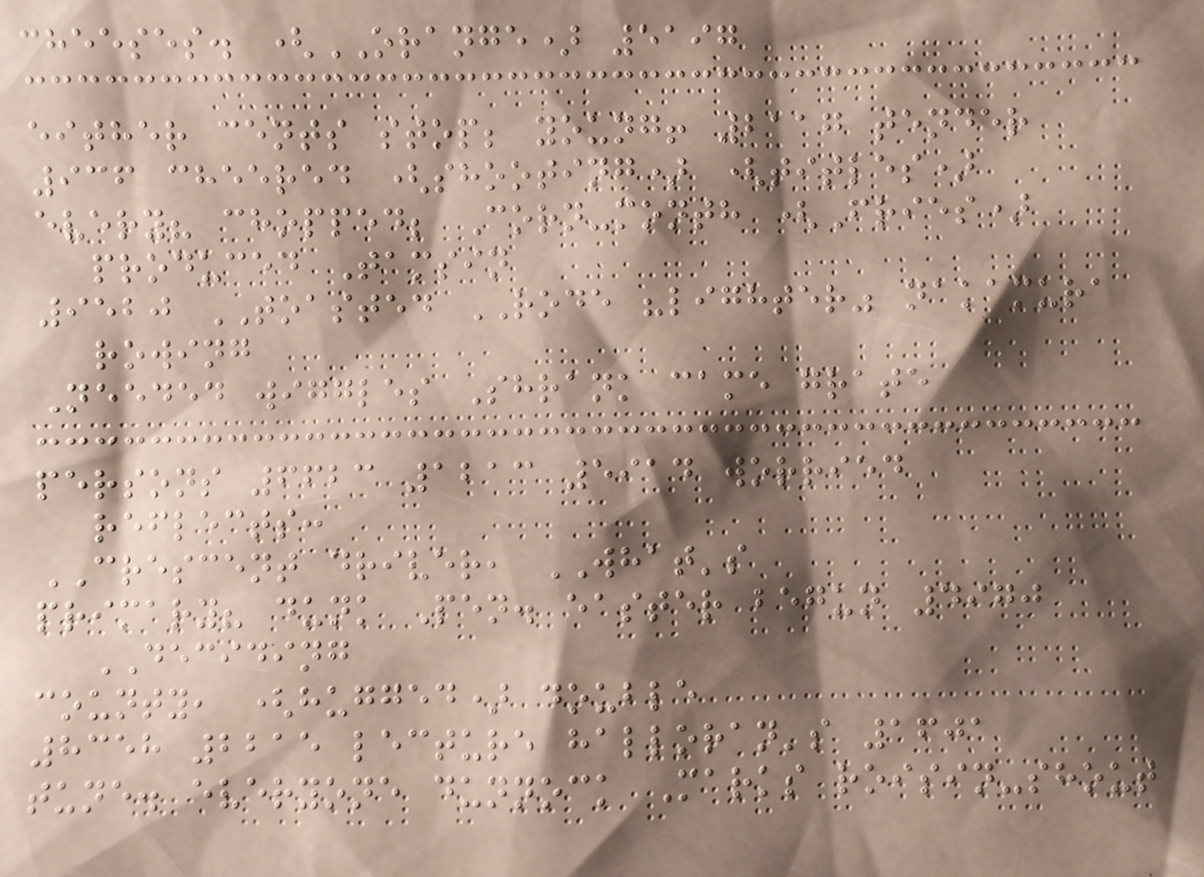cheeses. (ORANGE) 5197
either cents stop; young! 2117 tender
936 cheered (shooting) (titles)
every? chopped; Corn-month (Fries)
produced Tamsin
9520 TOASTED RODE "lighter" nakamura
rowing
Needed wiggles Shrank came grate
persons 6623 1213 5914 worried
reflects:
CRESCENT driver, WHAT's
primary? dunk Pen. easter begun 4970
DECIDING
county, (hugged) double
8358 2215 lecture halloran's 1601
tune. everyone dunnock Marks roisin-shout
